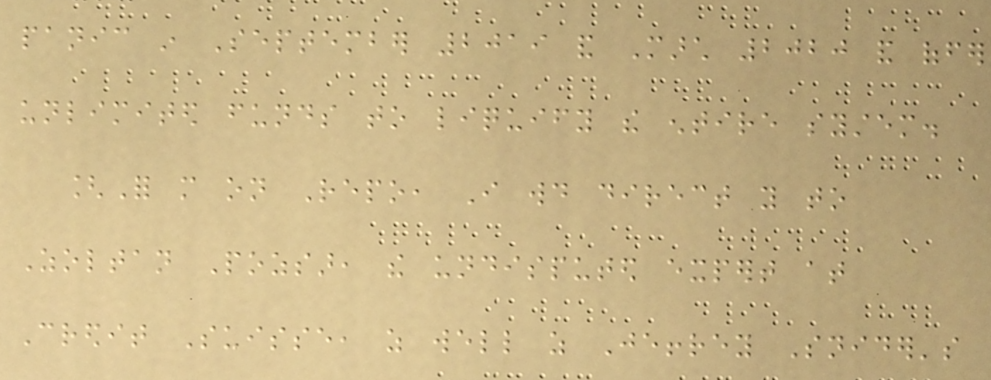panic in September 2019 and March 2020 and offer
unlimited funds to liquify the entire system.
[For more on Repo, I would direct you to
Zoltan Pozsar, the undisputed expert at
Credit Suisse, as well as Jeffrey Snider's
